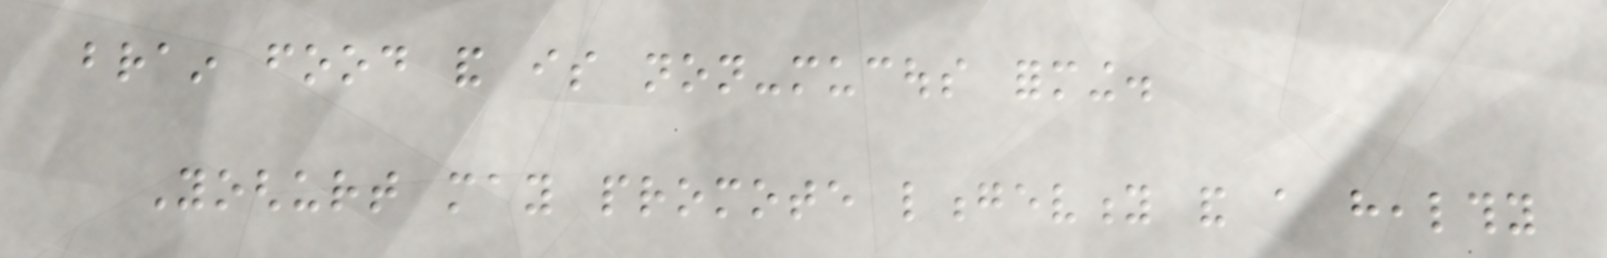brain food and is non-mucous forming.
Yoghurt may promote longevity and a healthy
